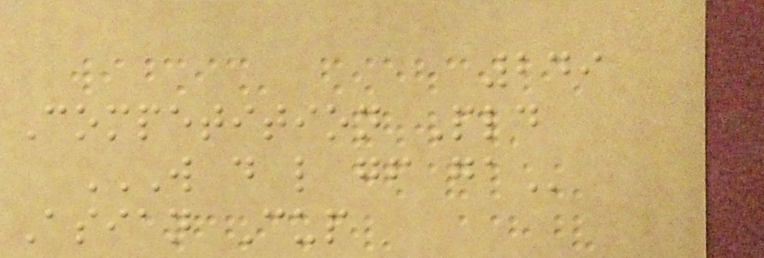249
Competition Pld
W D L GF GA
Asian Cup
